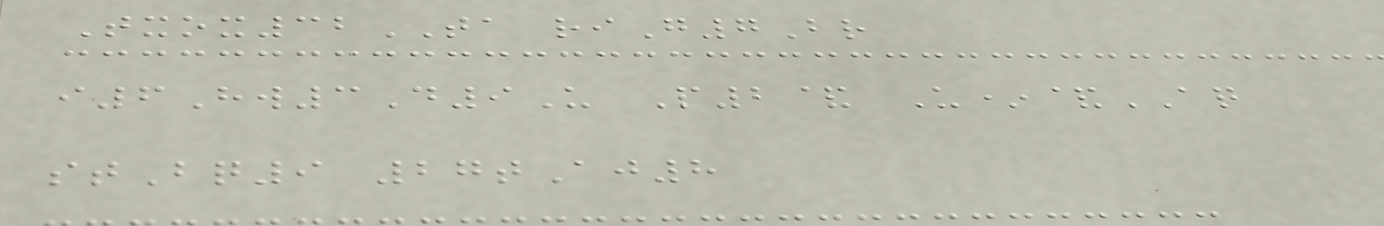Txox32TA riG7Br
i6Hw3D9U P2& U*&AQ
stBq9 27tAj8
